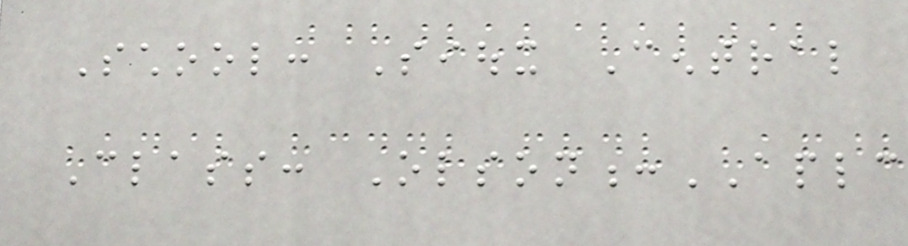School: Sioux Central
Class: Olson:APLC
